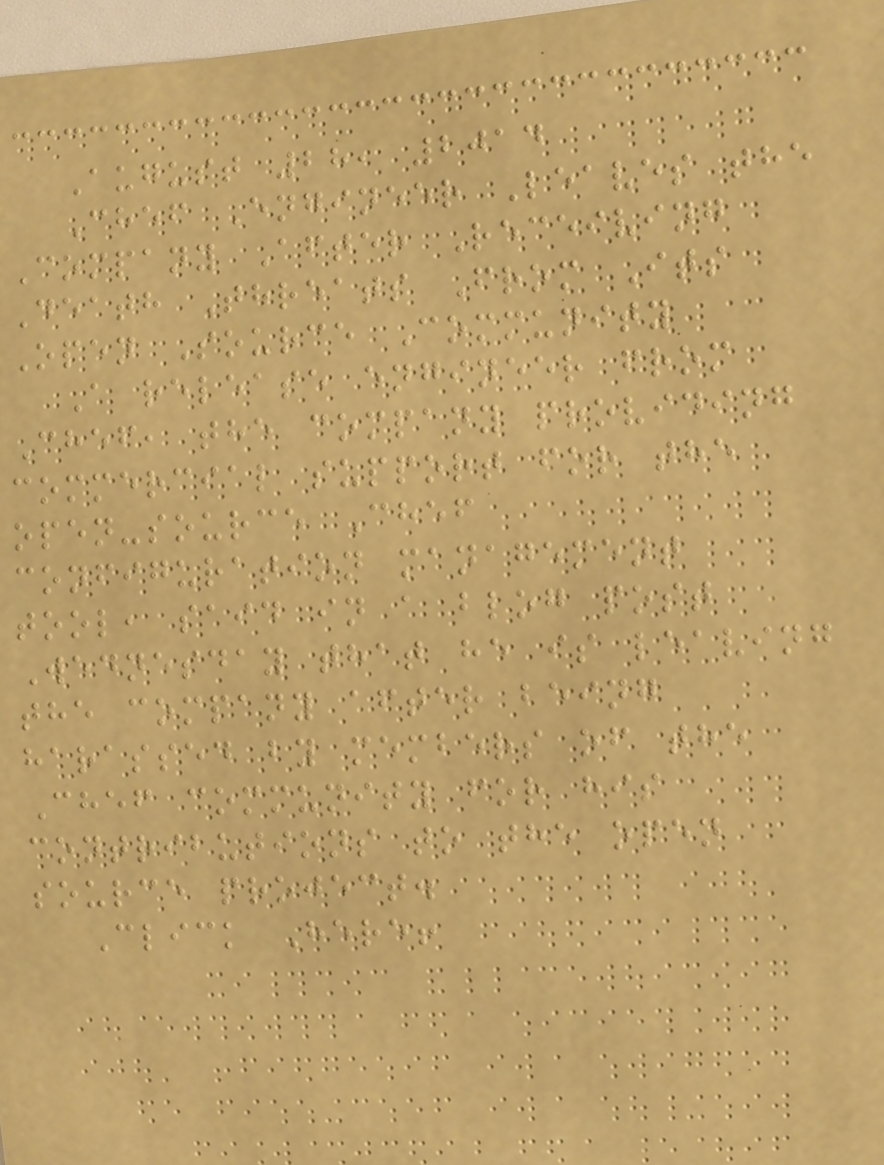August 28, 2014
Chef Engineer Leaves the
Company After Receiving
Death Threats From Its
Open Source Community
A release engineer from
Chef, the company providing
commercial support for the
open-source Chef
configuration management
tool, said in a blog post
Wednesday that he is leaving
the company after being
harassed by members of the
Chef community for his
contributions to the open
source project.
Click Here!
